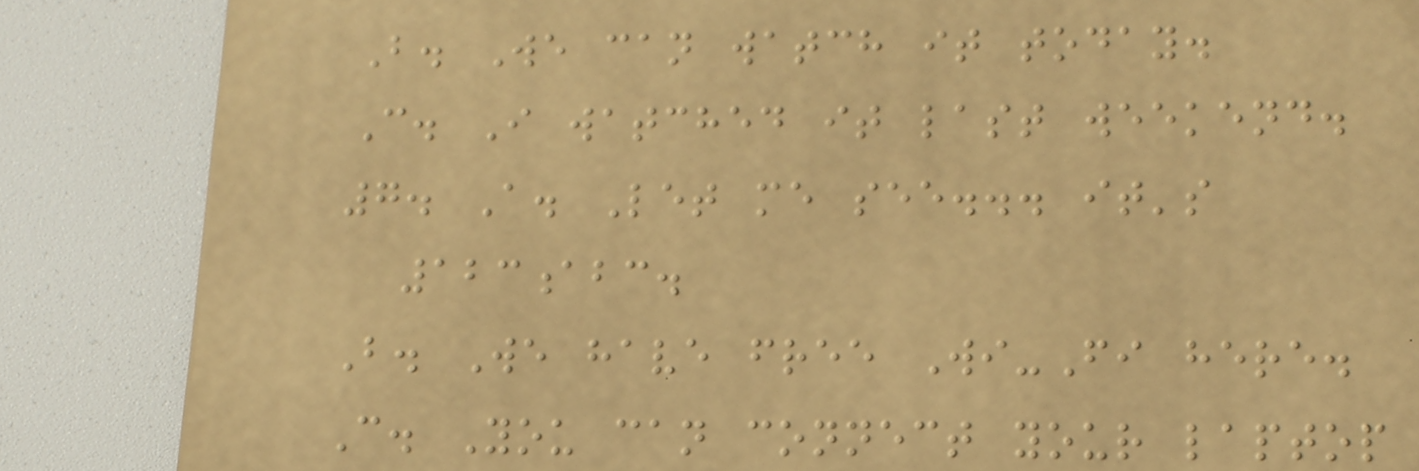B. We can watch it today.
C. I watched it last weekend.
7. A. Let me see... it's
123abc.
B. We have free Wi-Fi here.
C. You can connect your laptop
